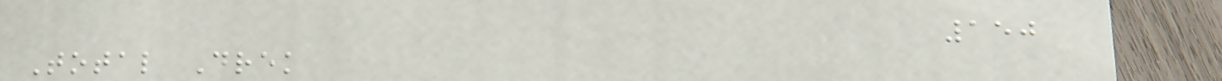150
Total Drek
